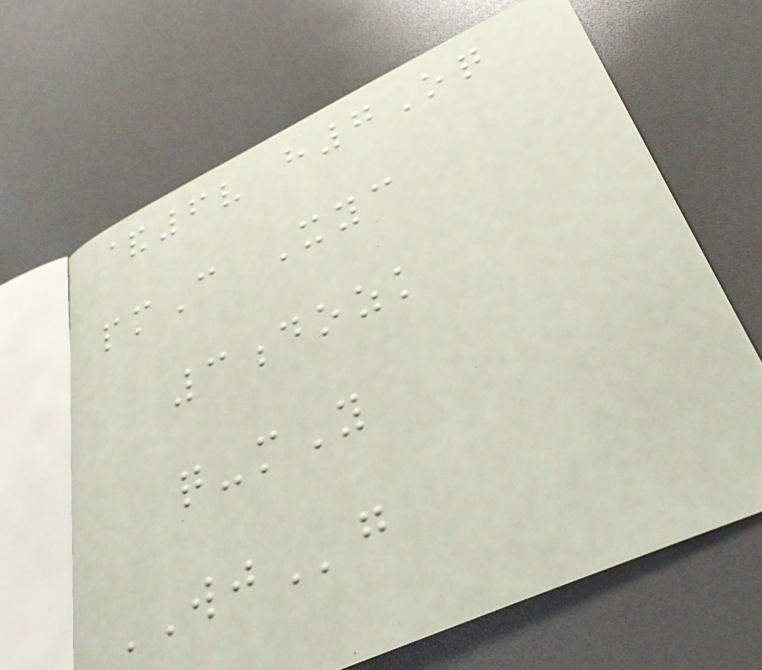&6v h7Oq
pmC Xyc
3dozk
q-mY
WJg
